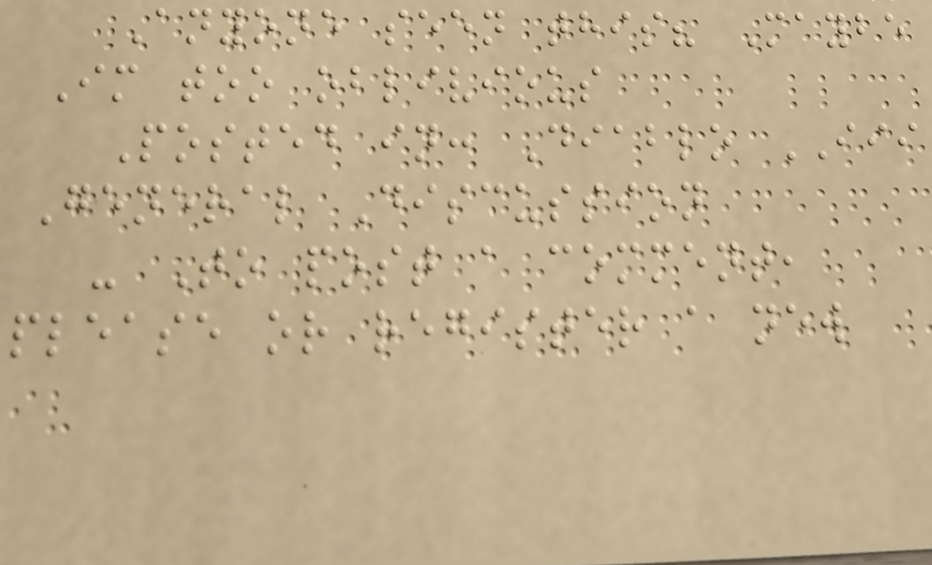Anyone seen this? Maybe
Im too oblivious
Posted in: Diablo III
General Discussion
- To post a comment,
please or register a new
